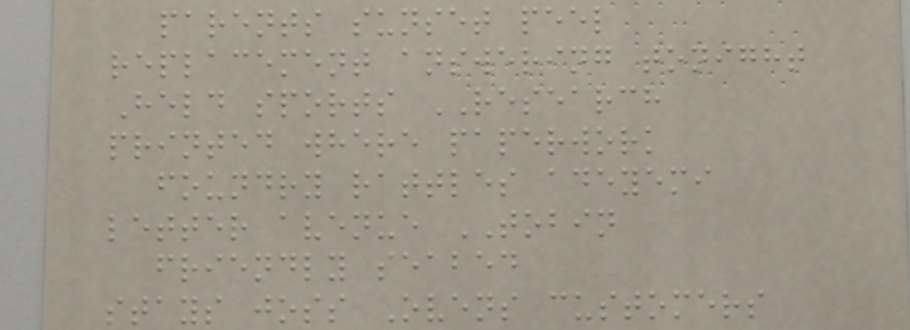parents sunset peel
replacement answering tonight
Held sports RESEARCH
printed where paperwork
foundry rattles adeyemi
letter avenue TOBIN
friendly seabed
stays joss Ovens customers
